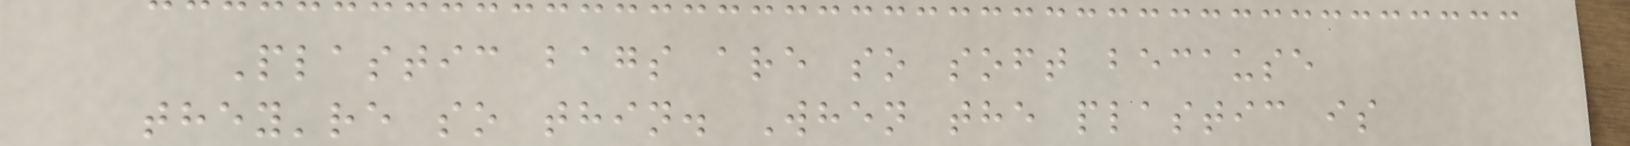Plastic bags are so soft because
they're so thin. When the plastic is
